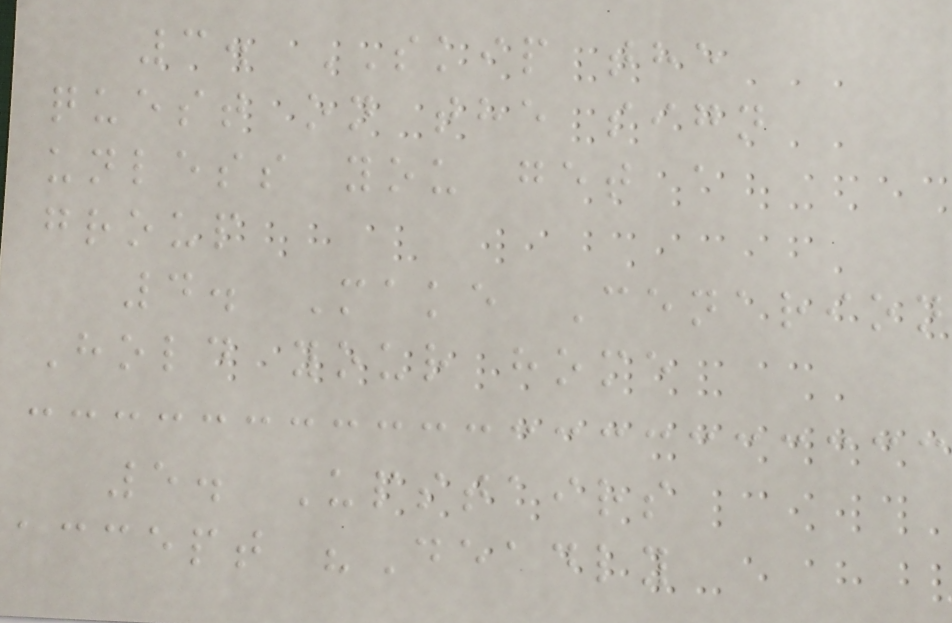3. SKIP the
quest on the sign
unless you get a
group
4. Make Cenarion
Hold your home
5. Upstairs
accept "Deadly
